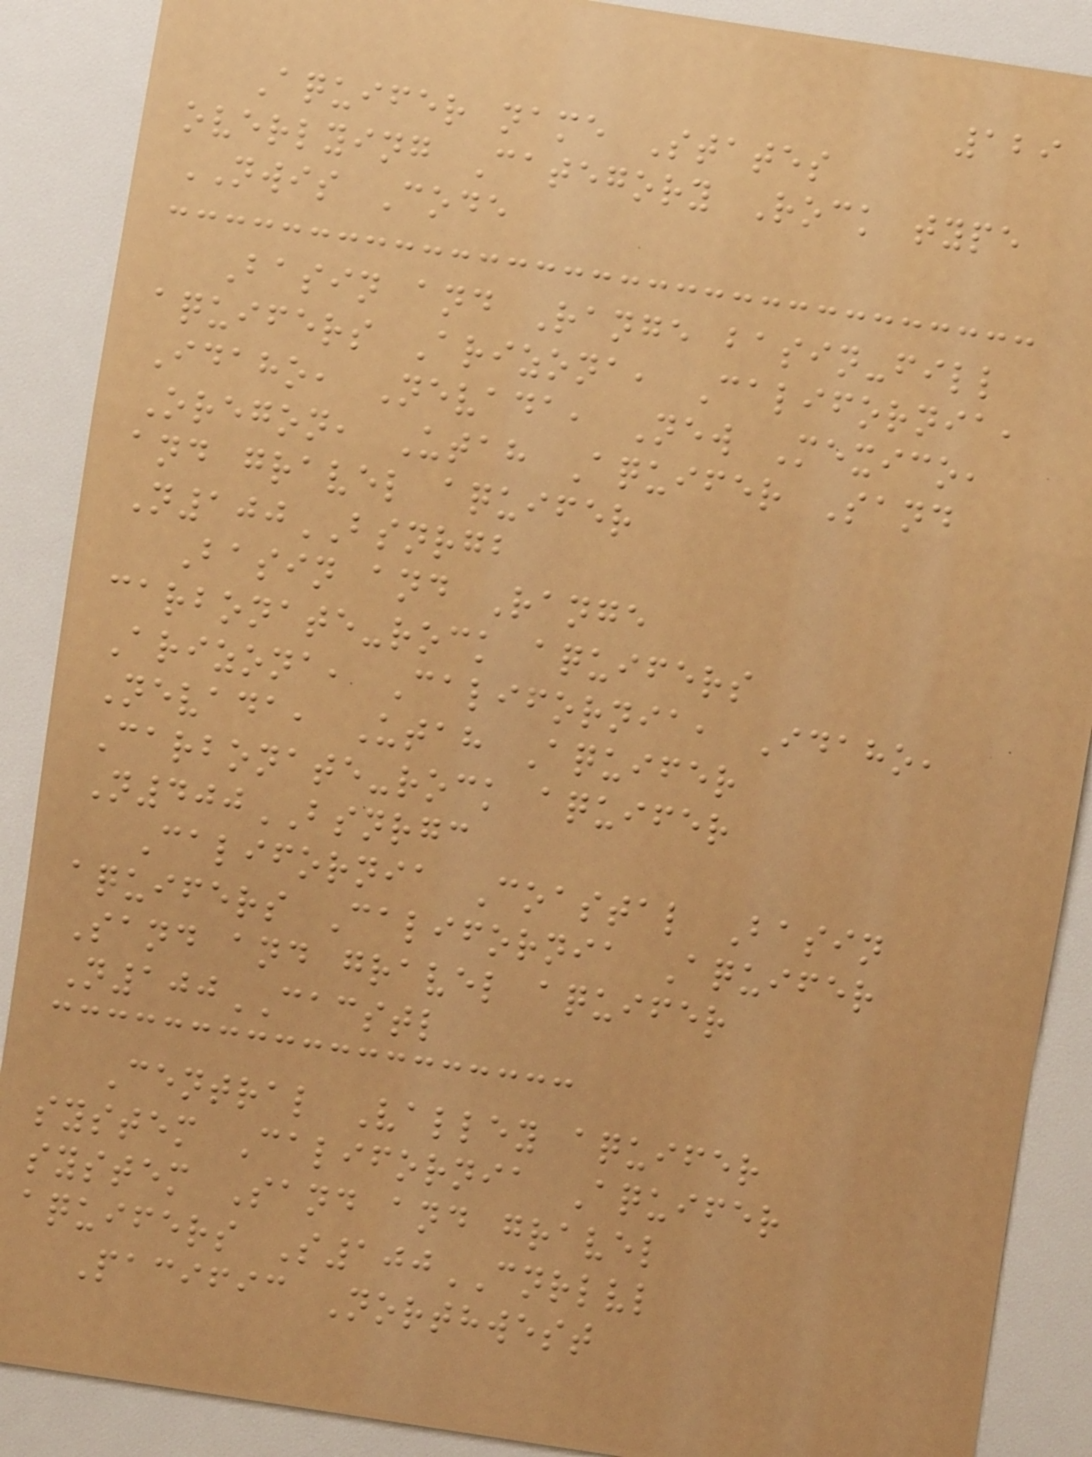129
Aquifer name States
overlying Category Rock type
NWIS Code
Basin and Range basin-fill
aquifers Arizona, California,
Idaho, Nevada, New Mexico,
Oregon, Utah Aquifer Sand
and gravel aquifer
N100BSNRGB
Basin and Range
carbonate-rock aquifers
Arizona, California, Idaho,
Nevada, Utah Aquifer
Carbonate-rock aquifer
N400BSNRGC
California Coastal Basin
aquifers California Aquifer
Sand and gravel aquifer
N100CACSTL
Central Valley aquifer
system California Aquifer
system Sand and gravel
aquifers S100CNRLVL
Pacific Northwest
